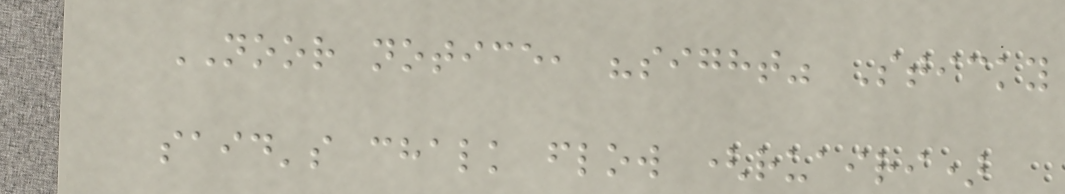NOOR notice, "sight" Sticky
said's chalk flow (ruairi)
